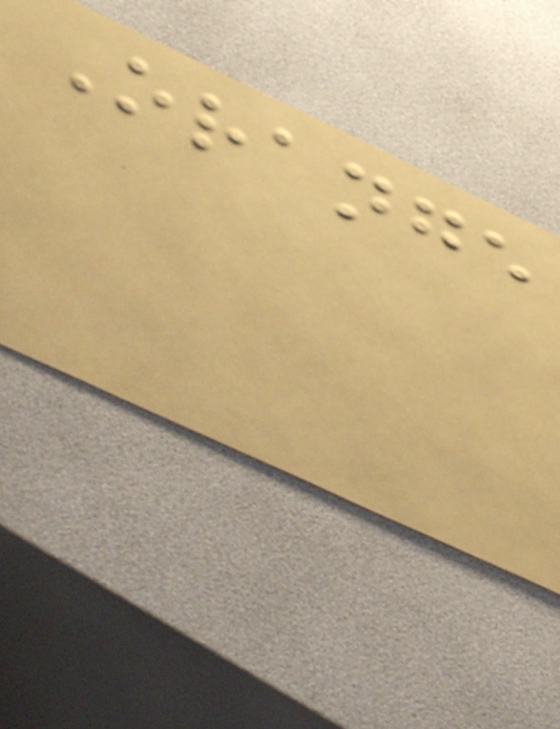Orange
